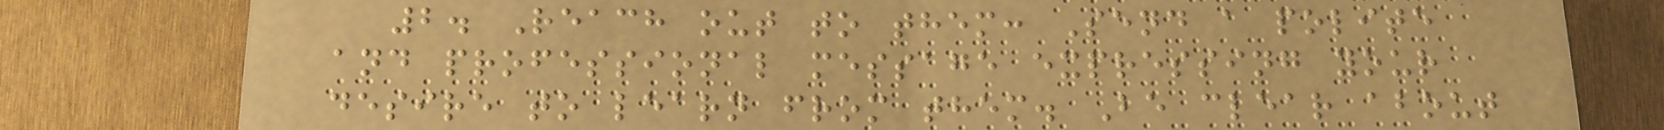2. Reach out to them: Send a polite
and professional message expressing your
desire to learn from them. Be clear about
